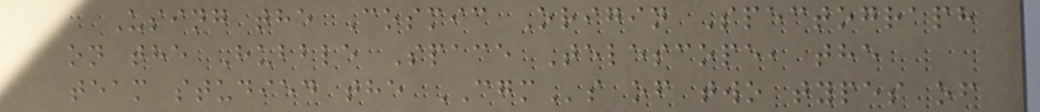Using the Cosmic Origin Spectograph
on the Hubble Space Telescope, the
team studied the CGMs of two types of
